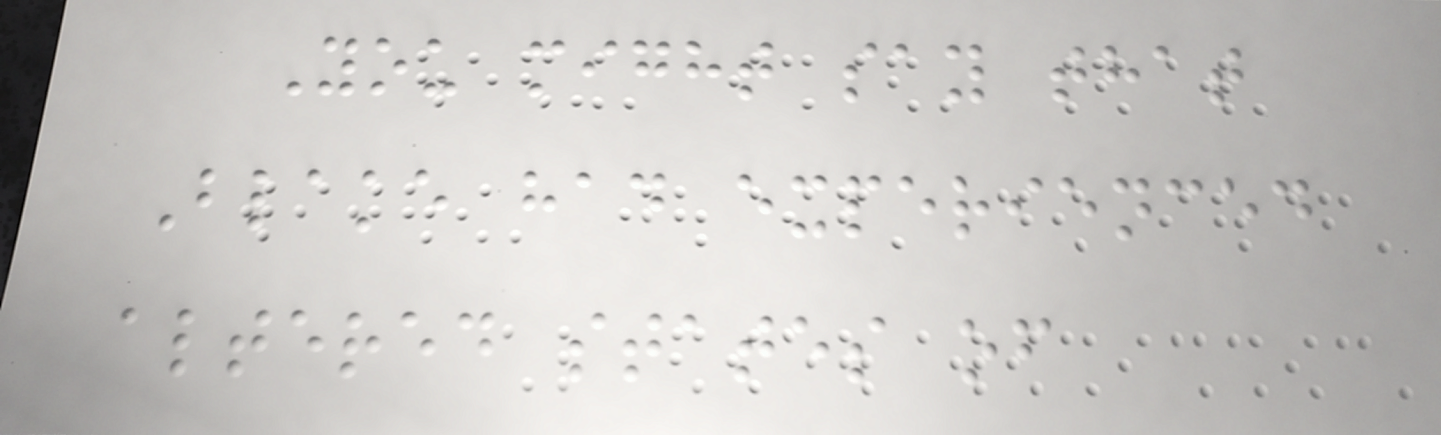You might say that
Blake had experienced
altered states of
